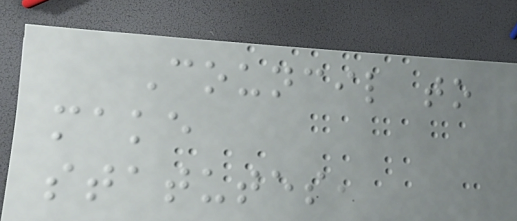Council to
make
statutes,
